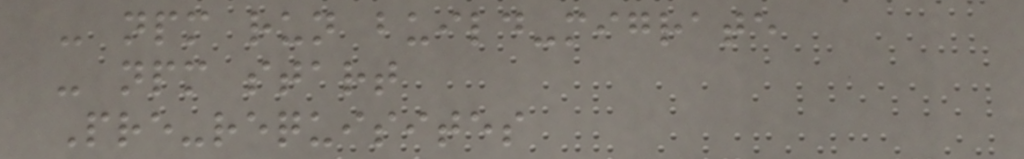- npm run build-migrate
- npm start
Pre-requisites
